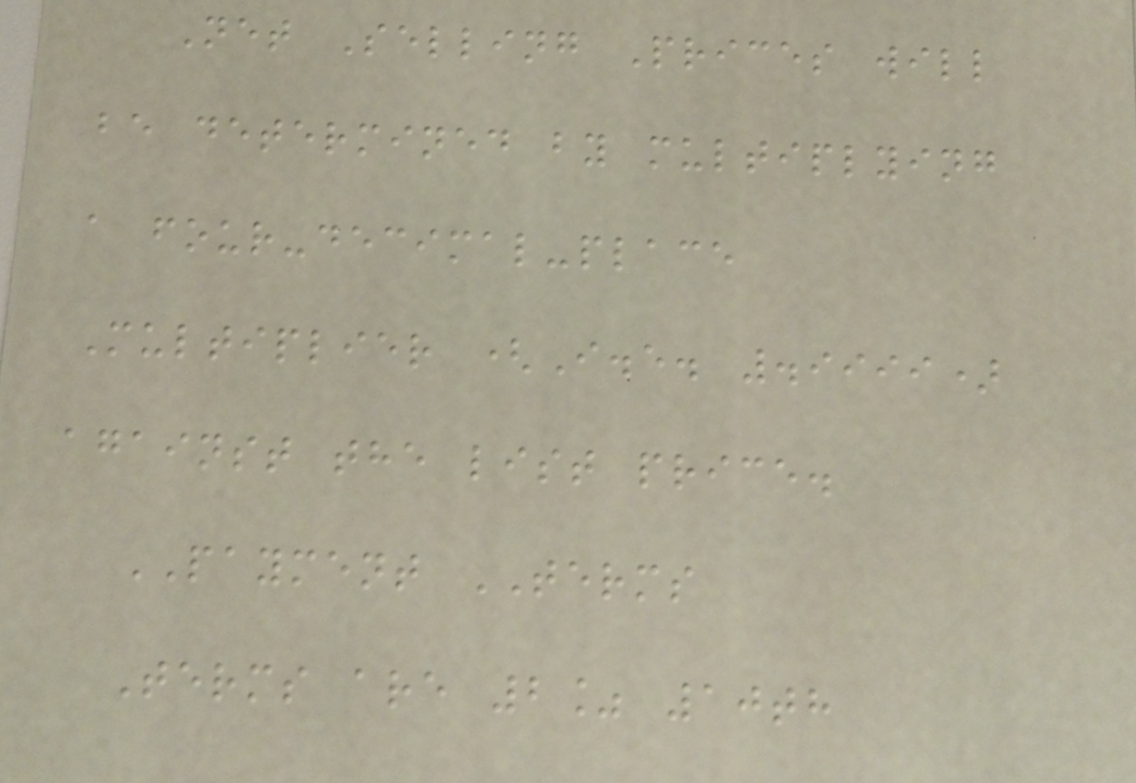Net Selling Prices will
be determined by multiplying
a four-decimal-place
Multiplier (I.e. .9999)
against the list price.
PAYMENT TERMS
Terms are 2% 10th
